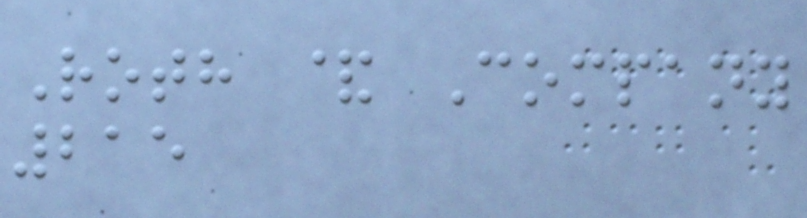Roth & Company
215
